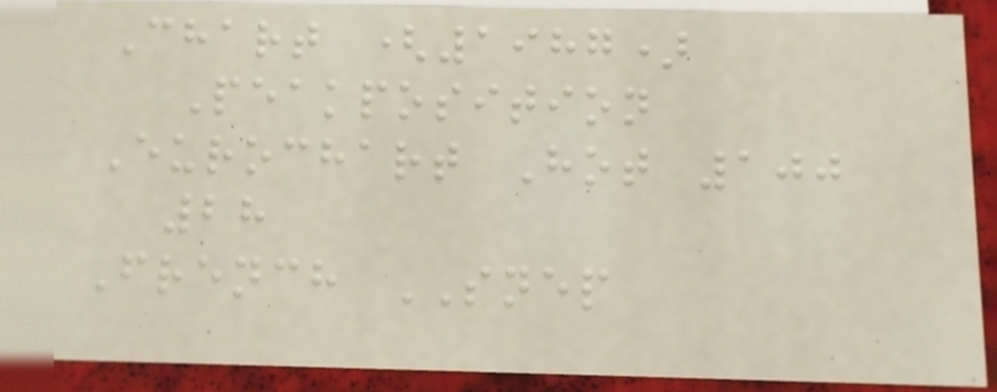Chart (1987)
Peakposition
Eurochart Hot 100
28
French SNEP
